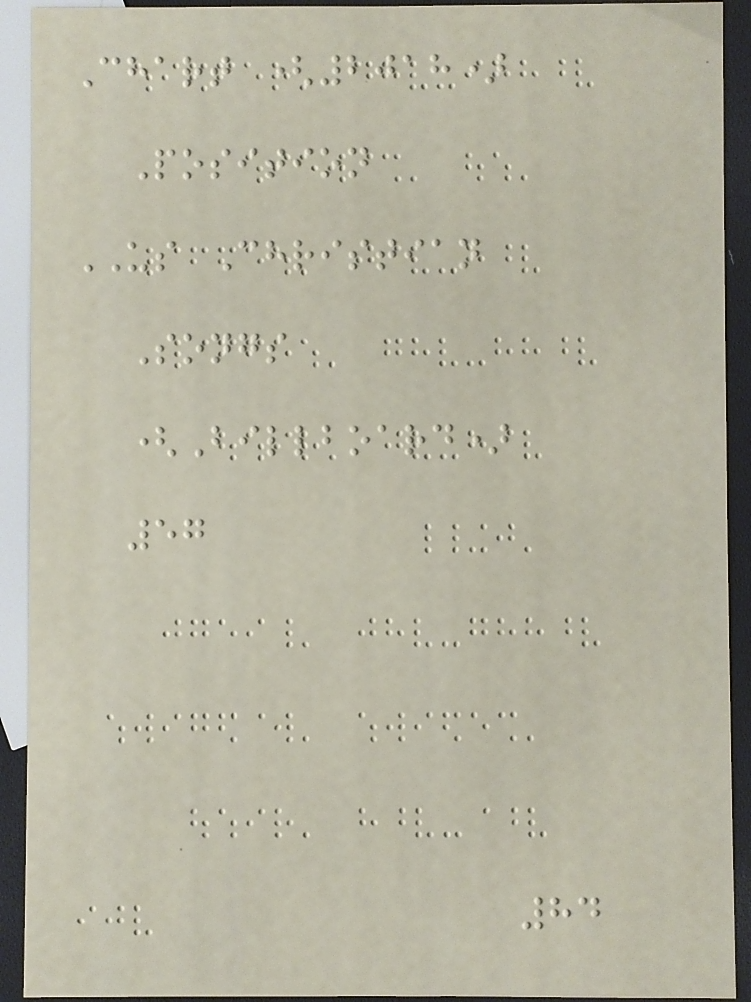Chart (2018)
Position
US Christian
Songs
(Billboard)
57
84
